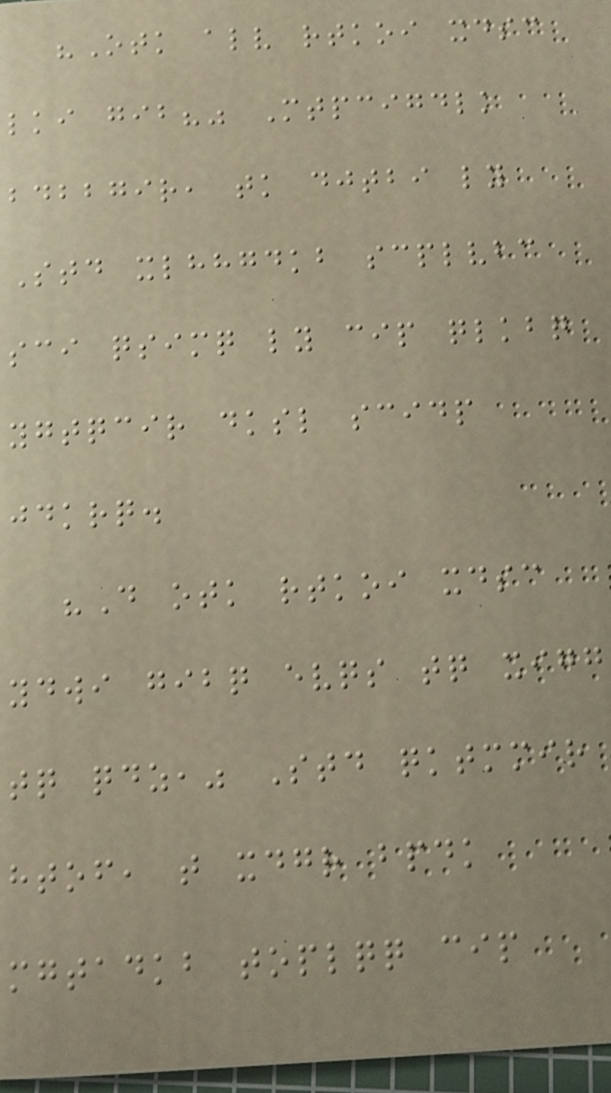"Otk alv rtkoi xdsc
lki gib?" Mtpcigdlk
bdbbgir, tk djtbi ly
Std xlhhgdkb scplvbc
sci qsimq ly cip qlkbq
ygtqcir dksl scidp
jdkrq.
"D otk rtkoi xdsc
ydwi gibq evqs tq xigg
tq qdz," Std qktmmir
htof, t xdgr bpdk
mgtadkb toplqq cip
